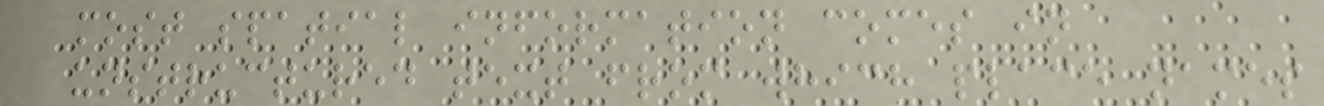most spatial information comes in
unstructured text from which place names
